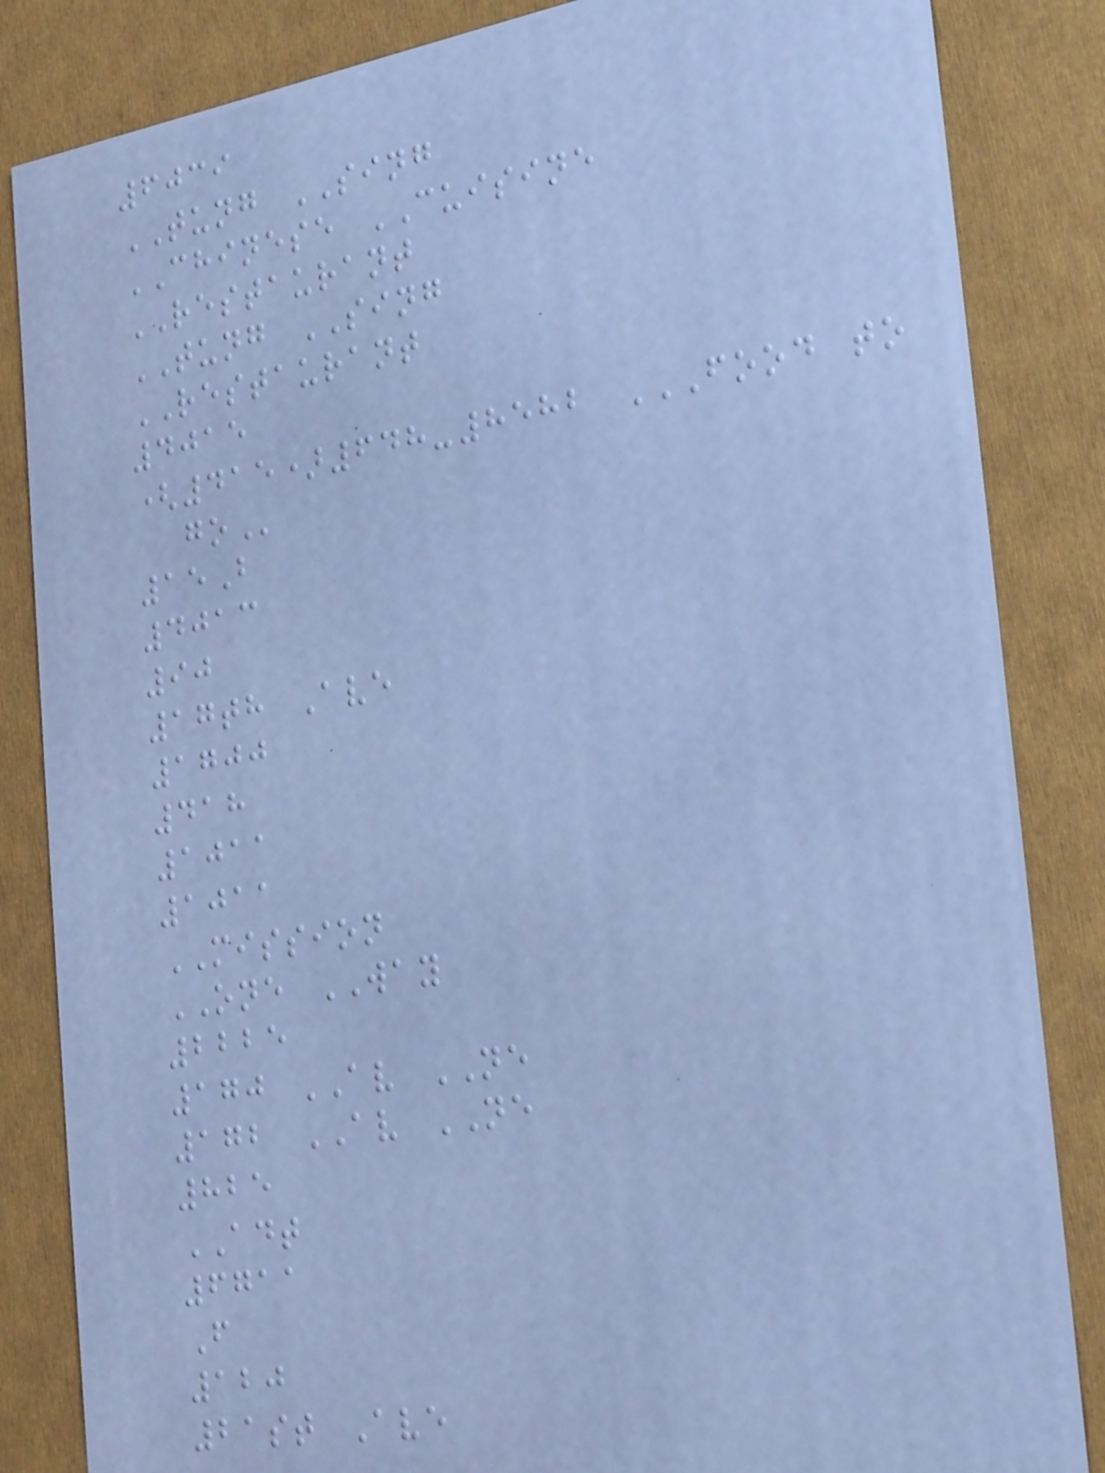6039
TUNG SING
CHINESE CUISINE
RESTAURANT
TUNG SING
RESTAURANT
4015
(415)648-8582 FOOD TO
GO
15B
4013
90
17th Ave
1700
418
1011
1011
MISSION
ONE WAY
2225
170 AV NE
172 AV NE
825
ADT
6711
F
120
21st Ave
